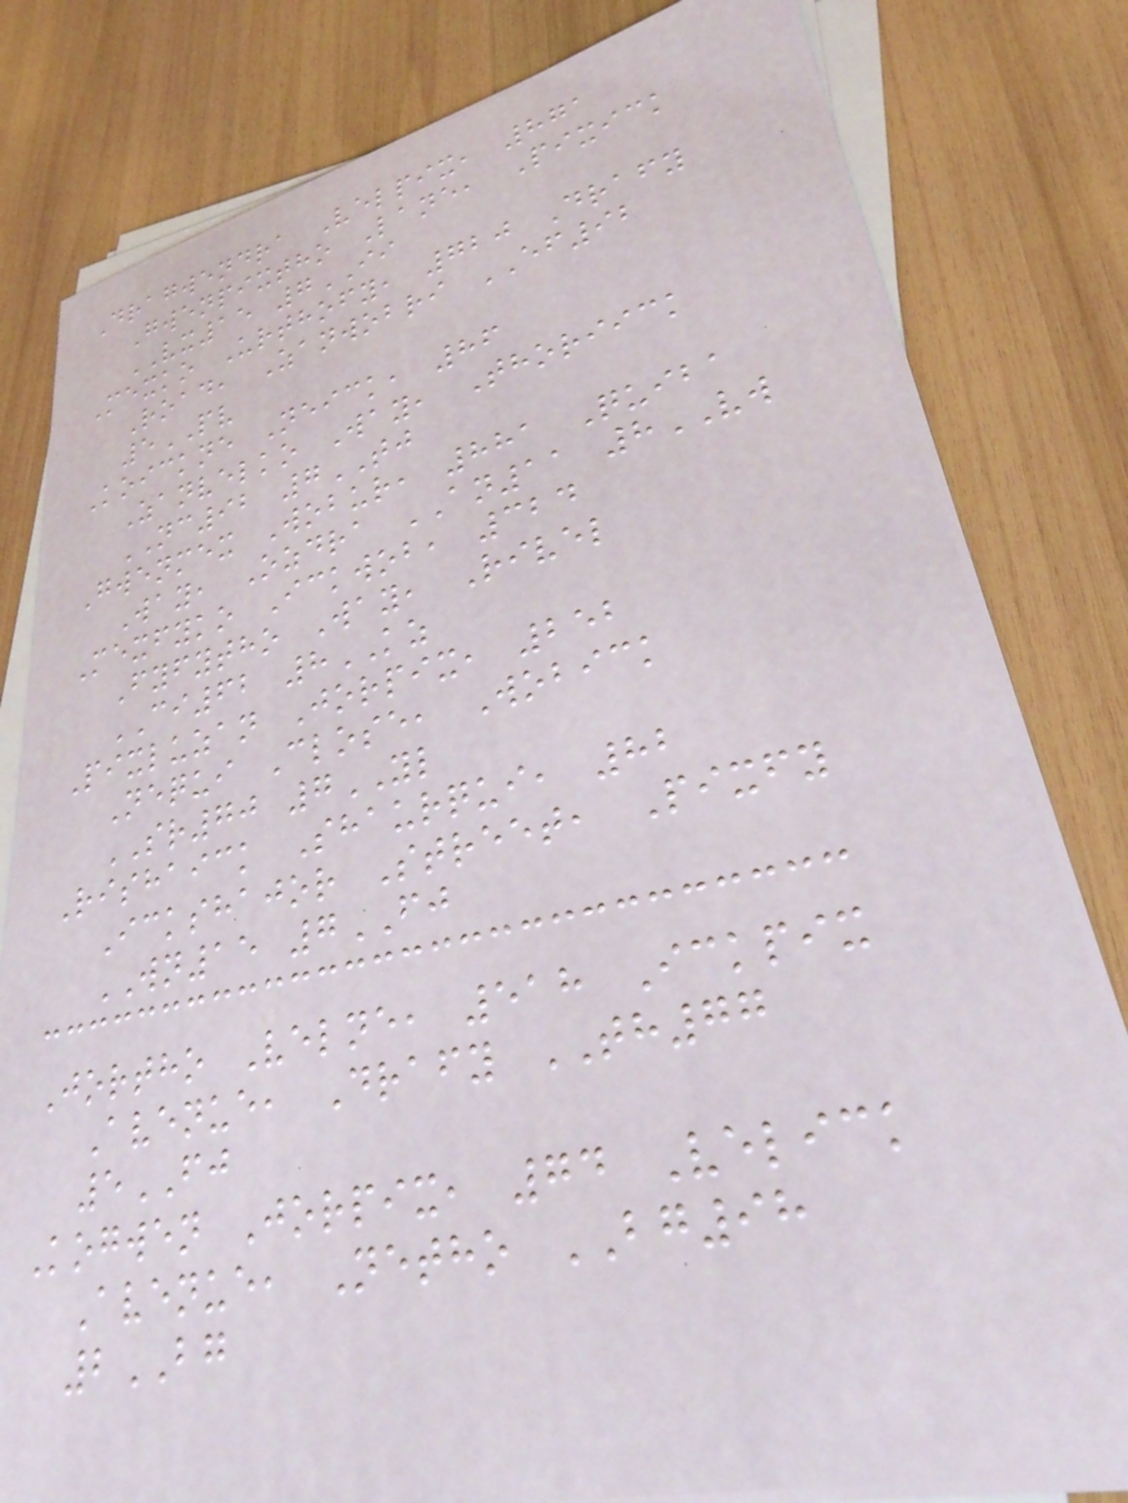Dragwendra Velpix, 871
Gwenpixtho Lane, Pixick
VX15 7II
Mexko Urthofy, 720 Drafy
Road, Zanwobri EF92
5PV
Koickne Neick, 86
Zanvelko Way, Thoriick
NC92 7TJ
Gwenmex Wobur, 881 Quiba
Way, Ozdra AN11 8VW
Mexfyko Ickwob, 324
Fyfytho Way, Rivel
CI62 8KZ
Pixluzan Jorpix, 252
Nequi Close, Wobick
SR70 7YL
Rishaick Shaurqui, 82
Ickshajor Street, Pixfy
WN15 7FJ
Jortho Velne, 518 Ickpix
Avenue, Drafy TH77
5FJ
Kogwen Jorpix, 74 Velick
Avenue, Netho BG98
2BG
